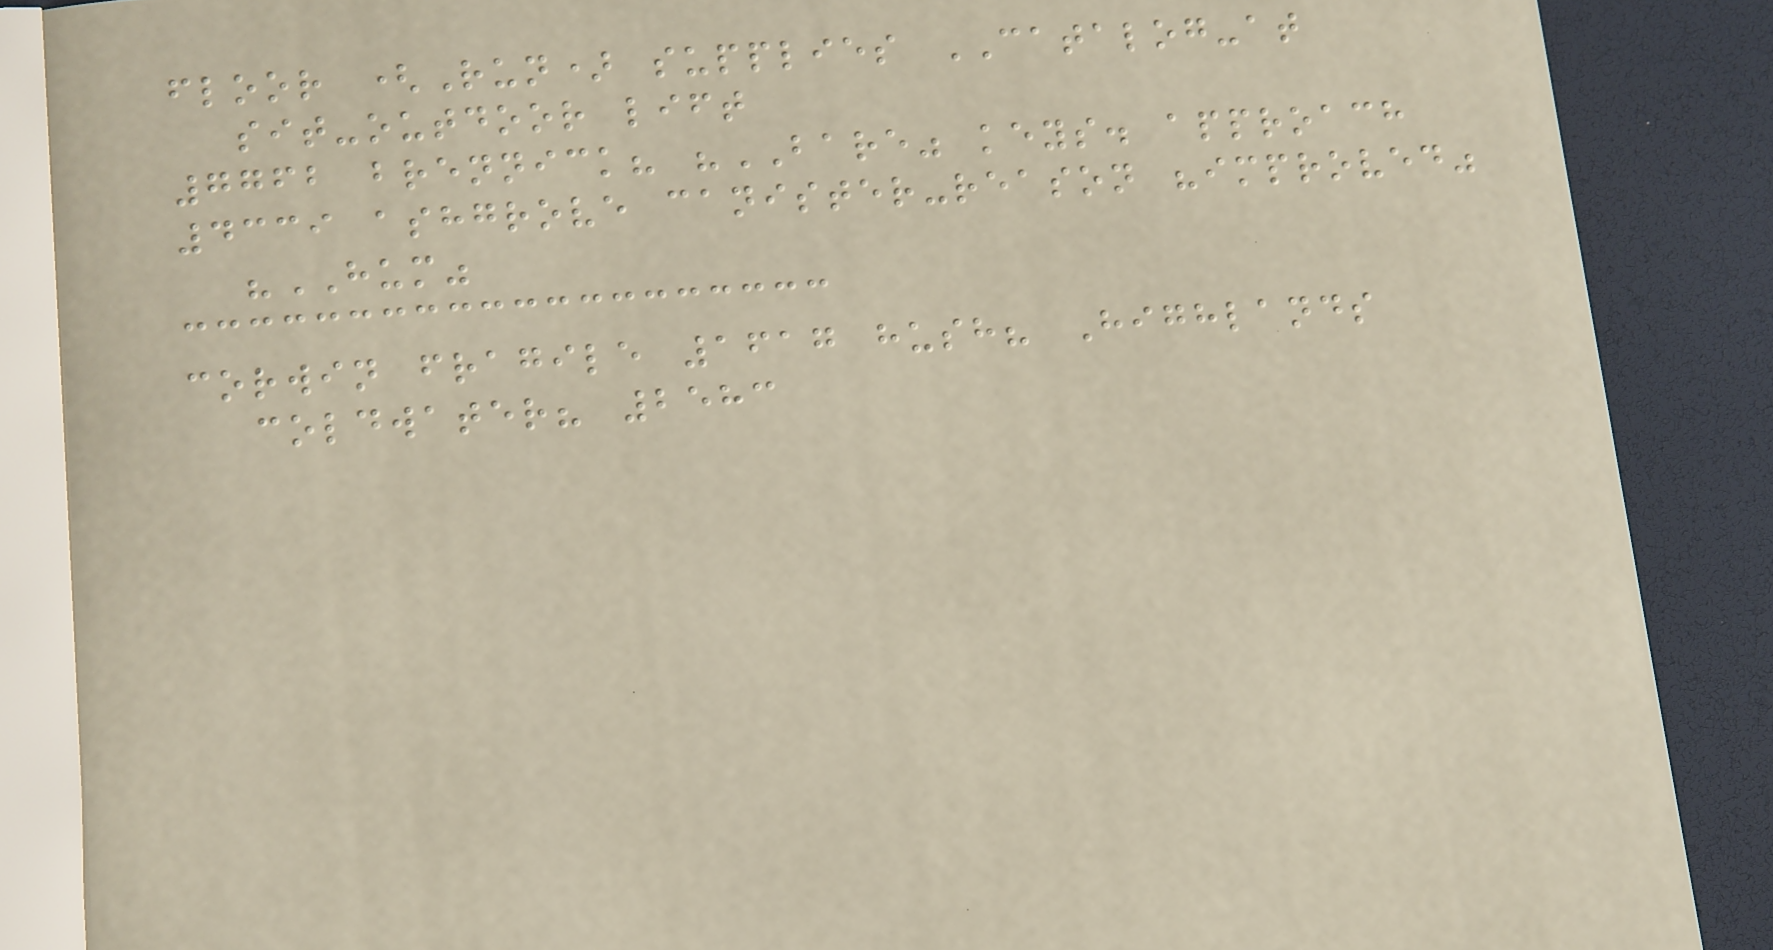floor (Run) supplies CATALOG-at
sit-outdoor lift
7762 brennick? "BARE" keys. approach
4339 ashgrove canister-reason "improved"
"HUM"
corwin fragile 1617 hush? Highlands
coldwater? 2583
